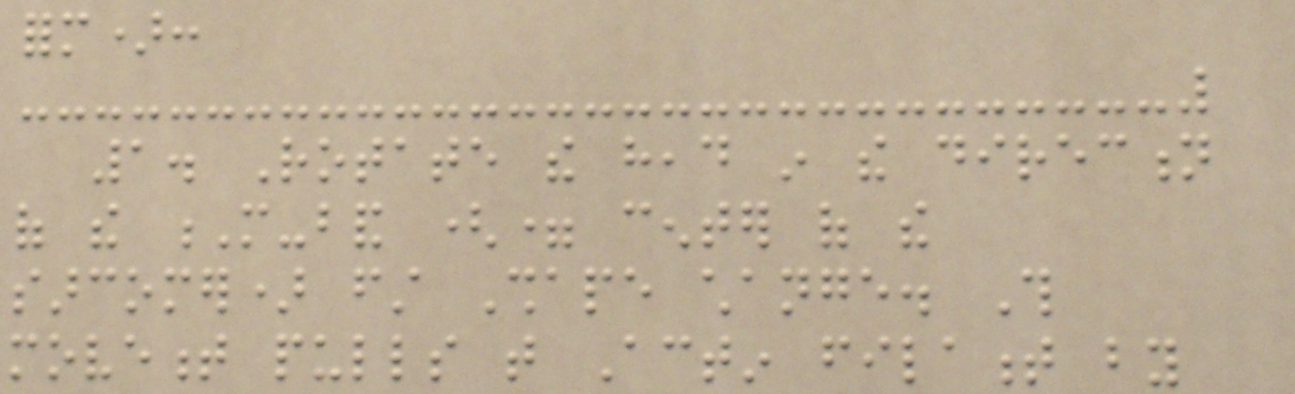form):
1. Rotate the head in the direction
of the M-band (= center of the
sarcomer) first Shape change. This
movement pulls that Actin filament by
